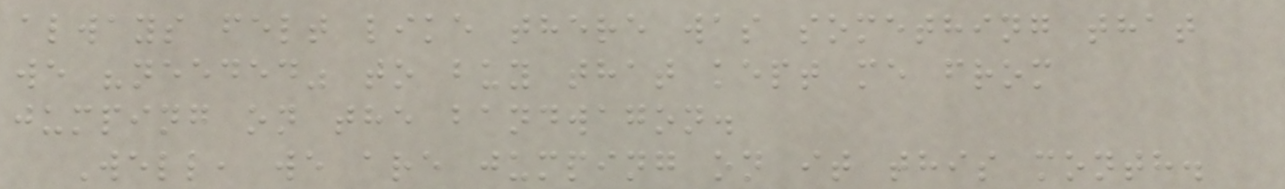always felt like there was something that
we "needed" to buy that kept me from
jumping on the bandwagon.
Well, we are jumping on it this month.
